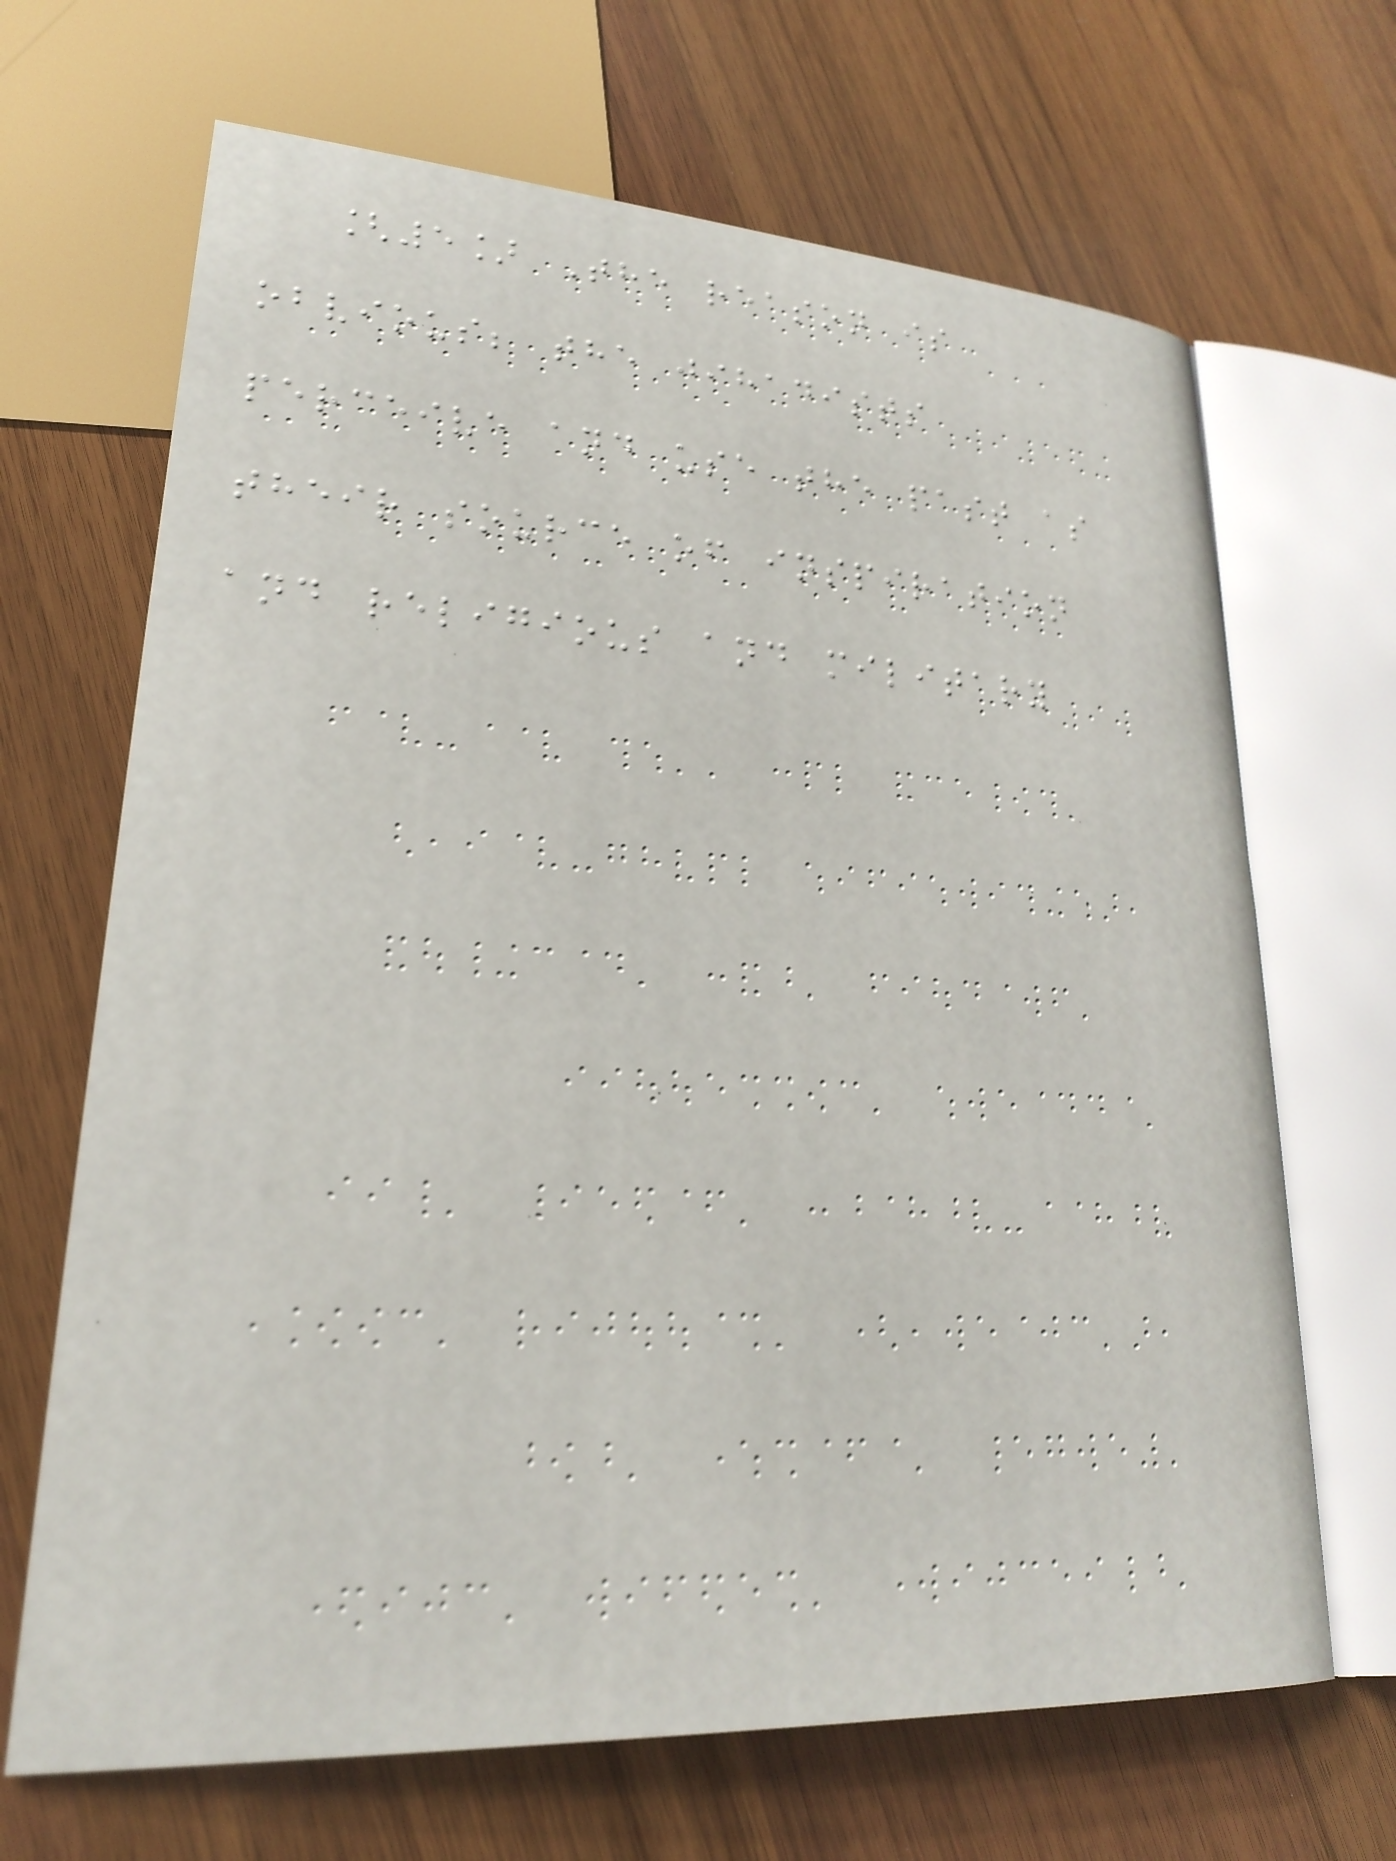[5] The reason is
obvious; the jihadists
perceive and use the past as
their source of inspiration
and religious and military
